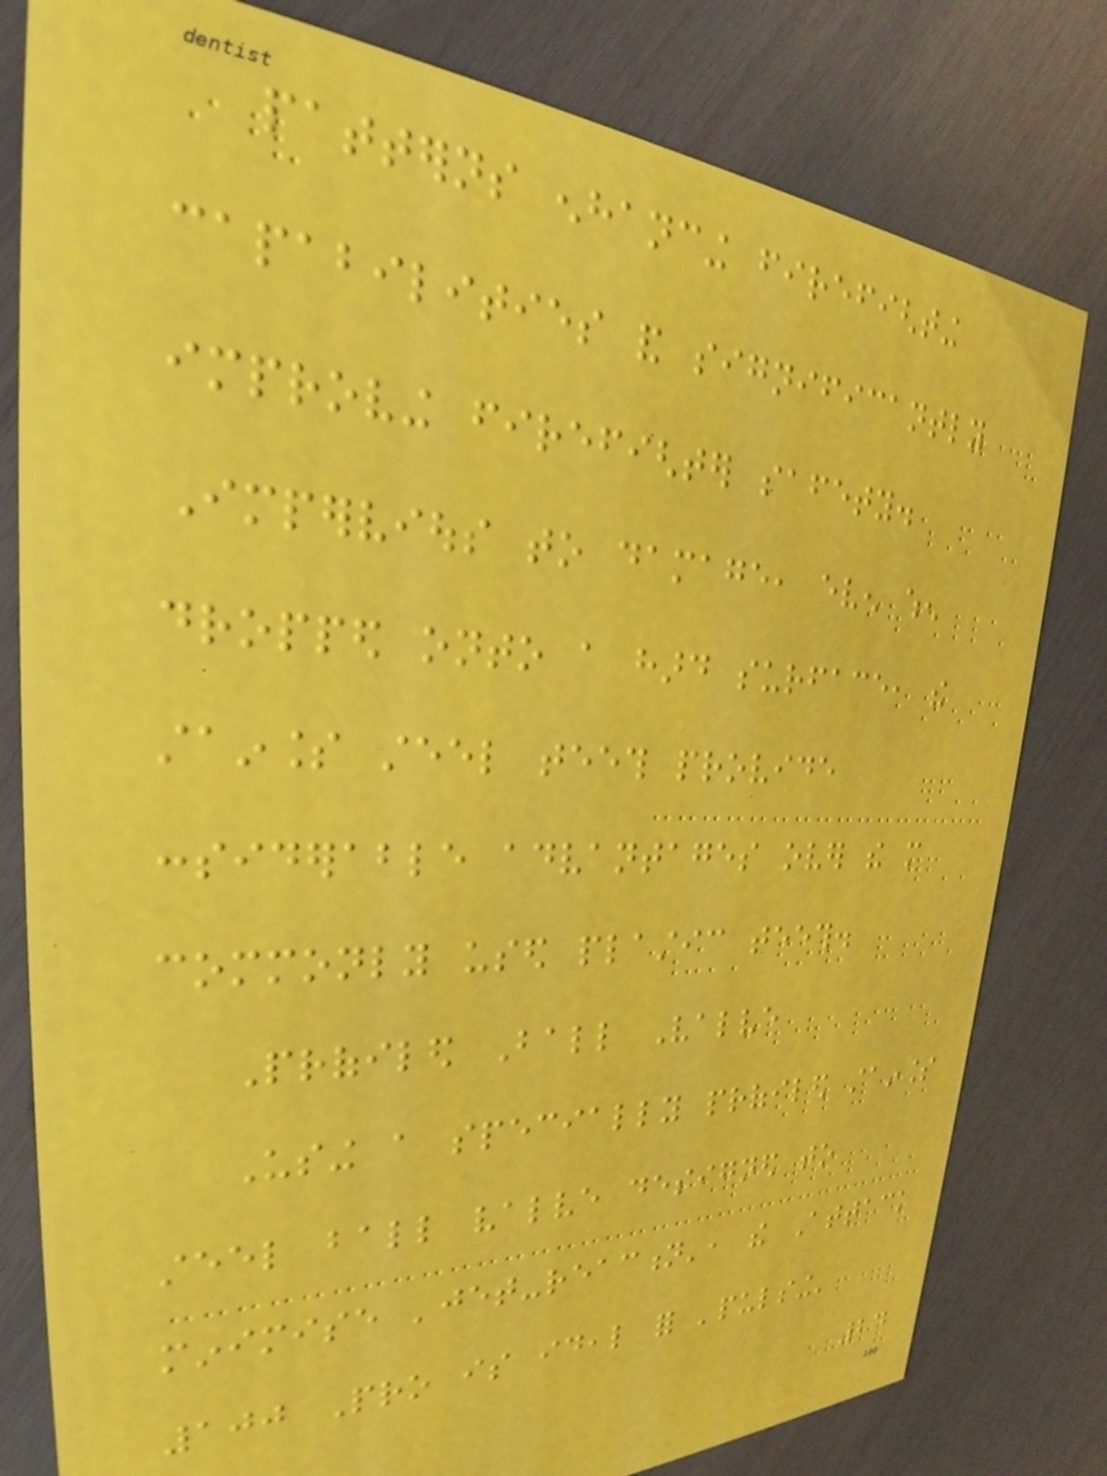patterns enhancing firefighting
capabilities and significantly
improving firefighter safety.
Impervious to damage, even when
dropped onto a hard surface, the
stainless steel teeth provide
considerable advantages over the more
commonly used plastic teeth.
Profiled Ball Valve
Using a specially profiled stainless
steel ball valve designed to
minimise 'jet-reaction', the Attack
100 Pro is ideal for 'pulsing'
24
